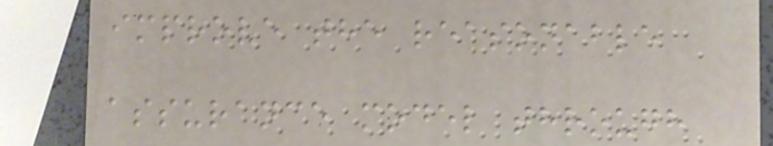improve the reasonable
assurance model through
